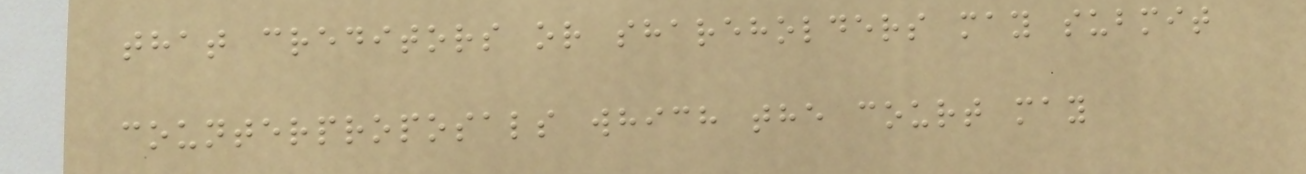that creditors or shareholders may submit
counterproposals which the court may
